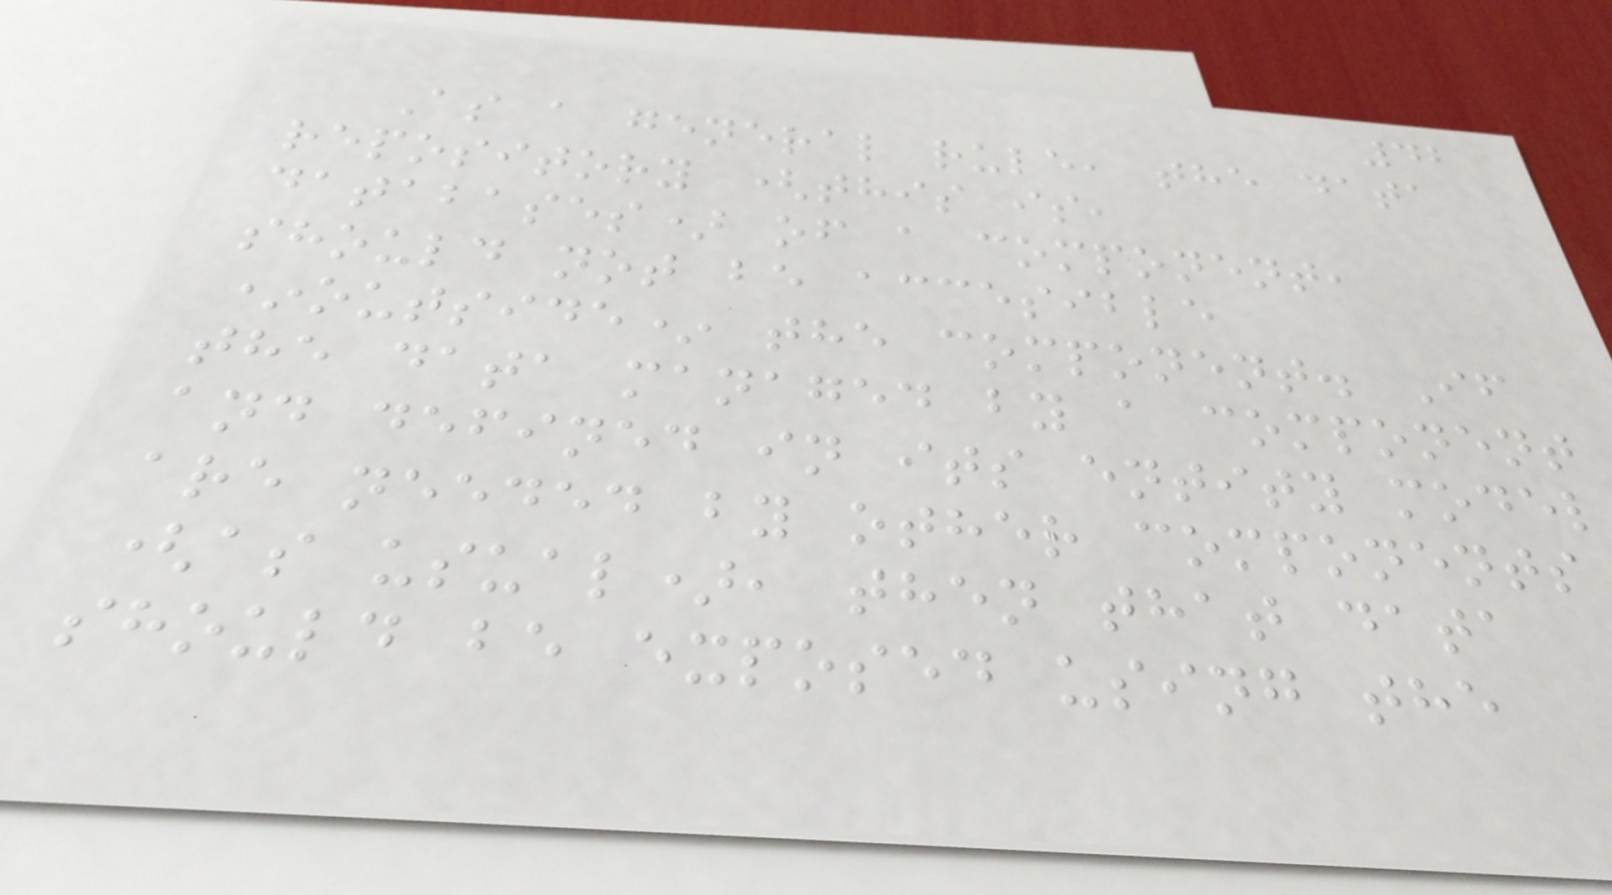42
As a general rule, the data
repository (this is,
databases) of a component,
should not be accesible
*outside* the component. If
the data managed by a component
and defined in its entity model
are needed by other components
(as usual), then that data
should be exposed using the
